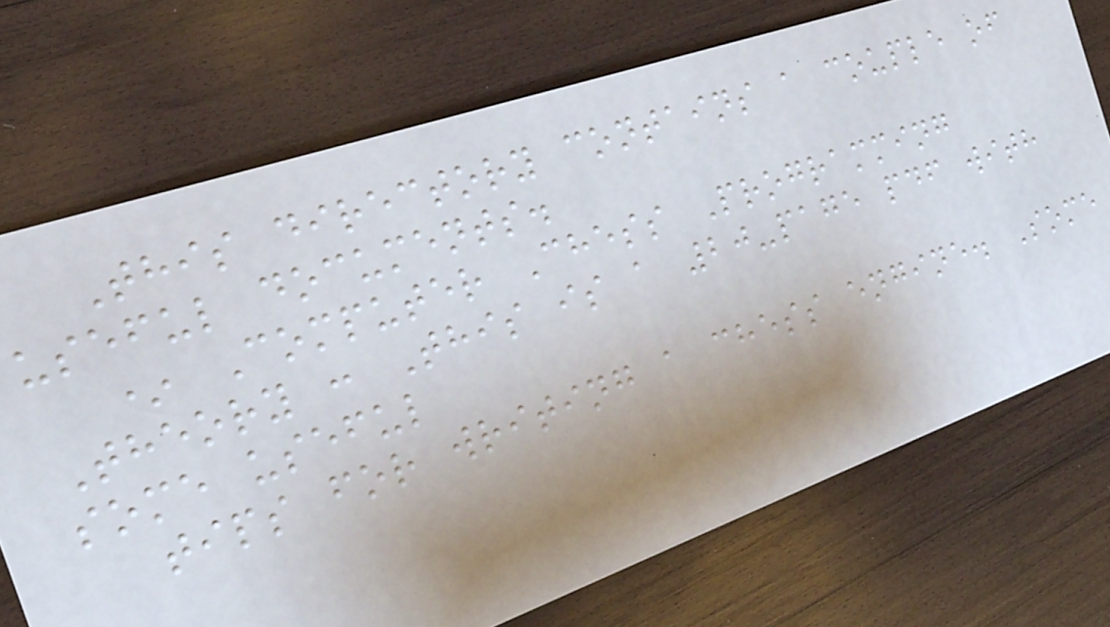This directory contains a couple of
useful documents.
* Computer Chess Programming
Theory : This is a 20-page pdf with
some useful
tips for writing a chess engine. Some
